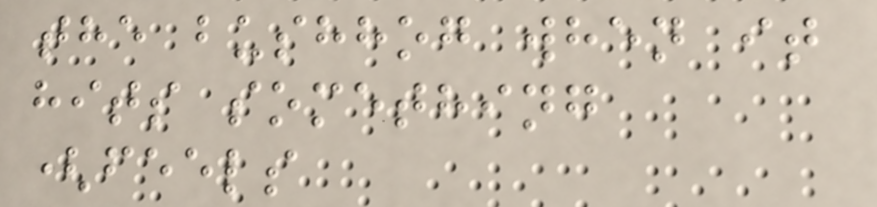the bushhog when it
hits something
(feels
